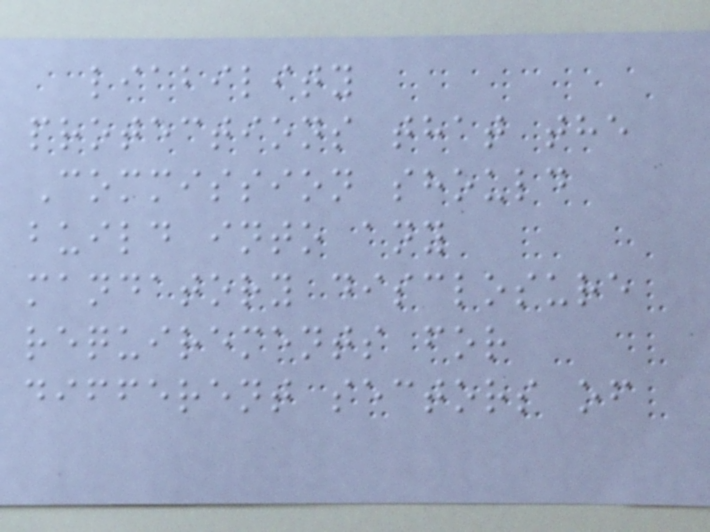liability
protections that the
Commission should
build into any
mandatory disclosure
requirements for
different sectors of
